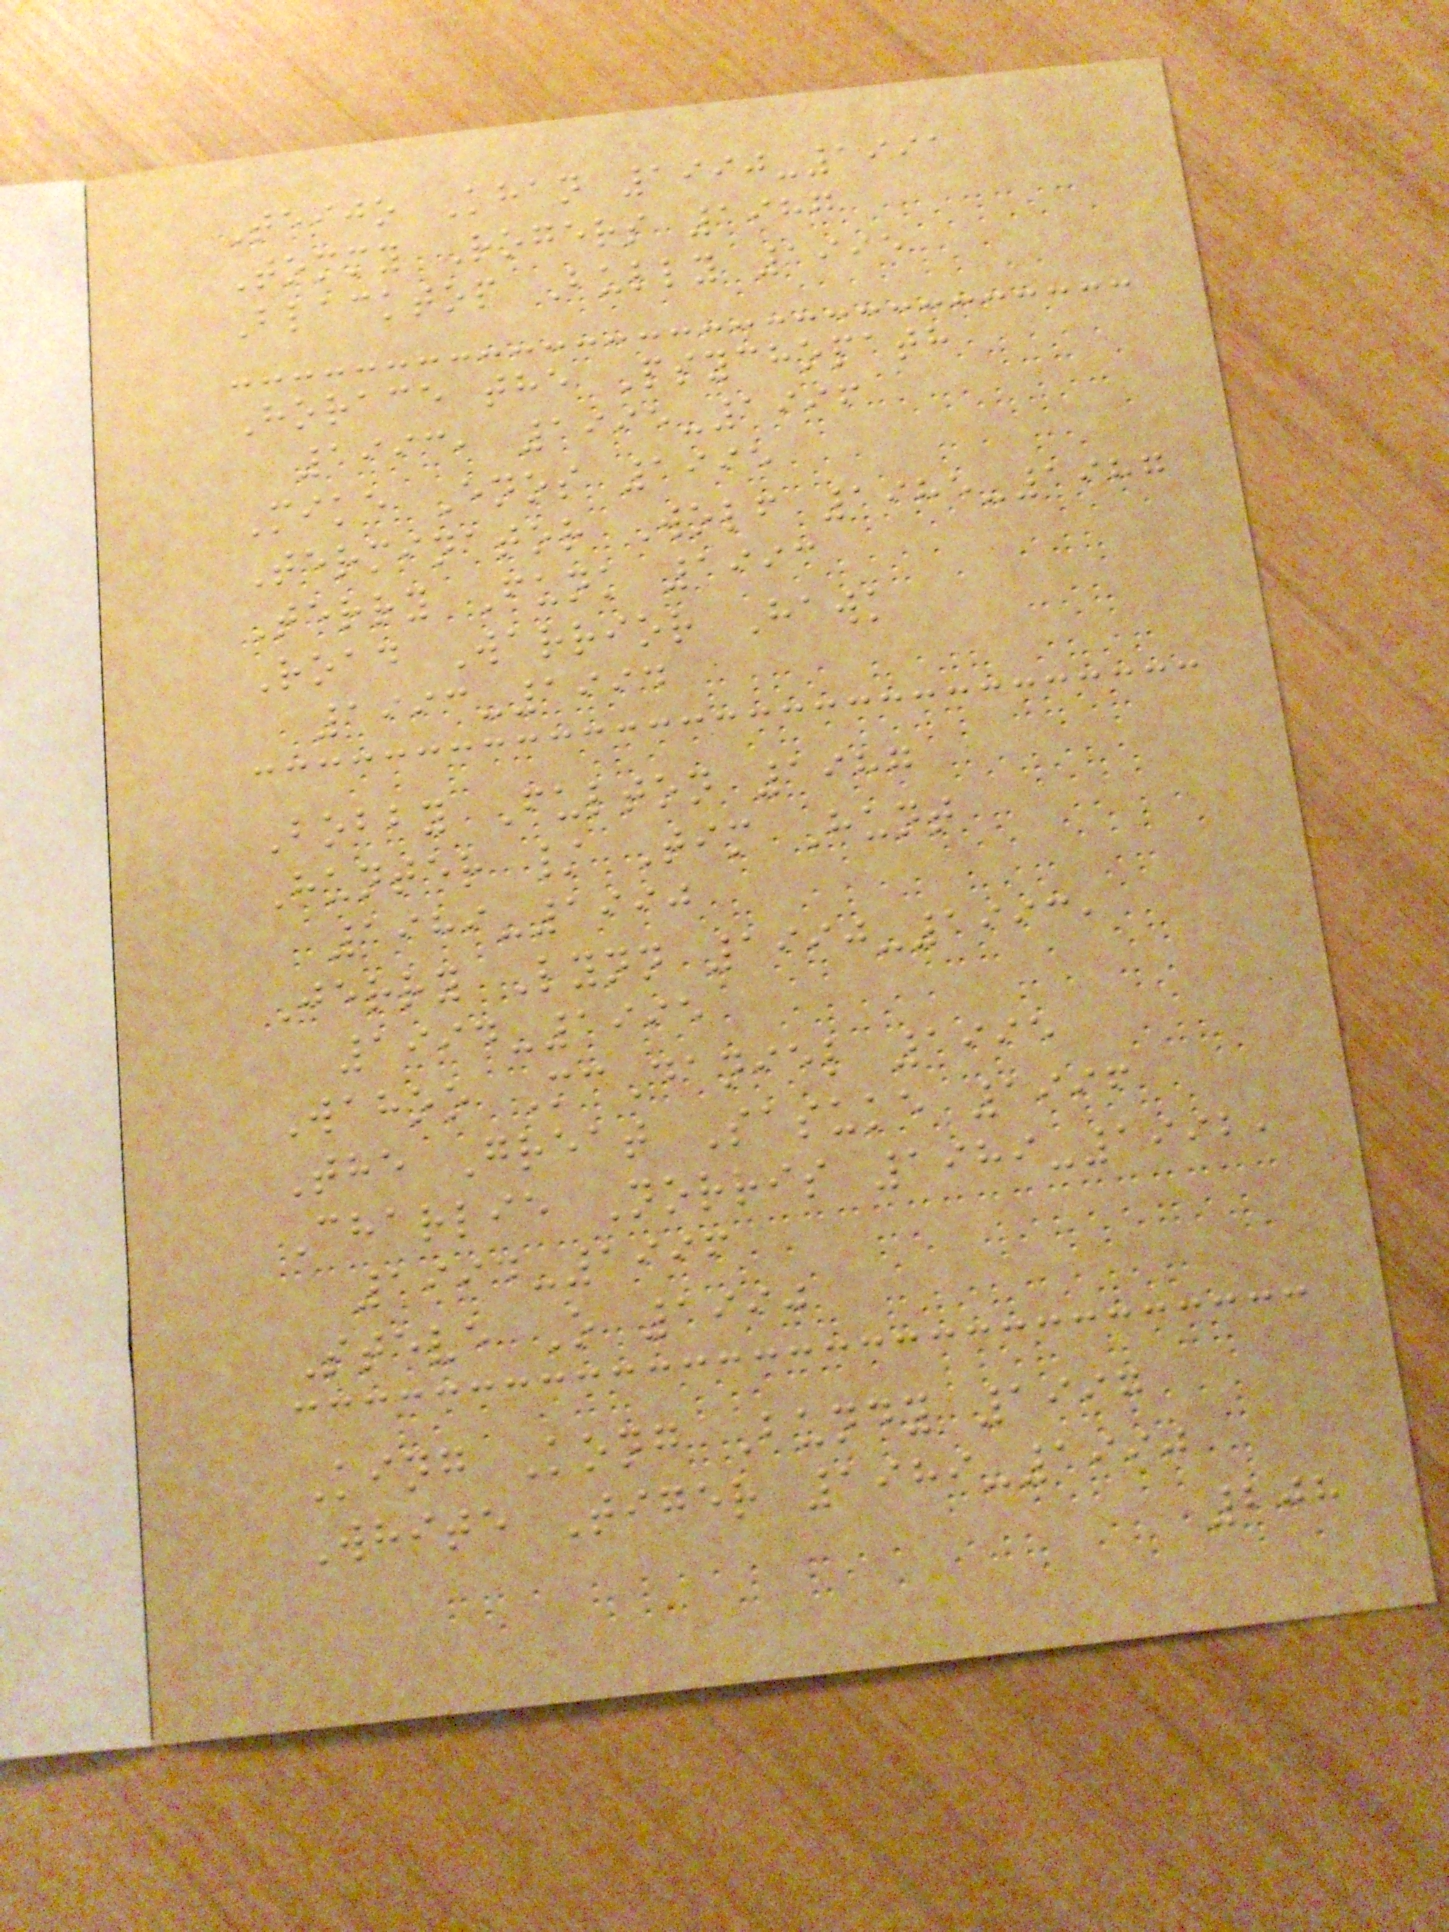Teijo Khan 1990-1991
Tommy Rogers 1987
Blacktop Bully 1995
Horace the Psychopath
1993, 1995-1996
Mike Enos 1995
Terminator Wolf 1985-1987
Terry Funk 1993
Road Warrior Hawk
1993-1994
Bobby Fulton 1987
Hunter / Tim Hunt
1989-1990
Jerry Lynn 1990-1993,
1994-1995
Wahoo McDaniel 1995
The Great Sasuke 1996
Charlie Norris 1989-1992,
1994-1996
Steve O 1990
King Kong Bundy 1997
White Tiger 1989-1990
208
